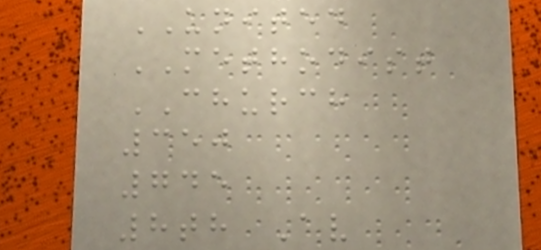UNITED
METHODIST
CHURCH
350
745
8th Av
